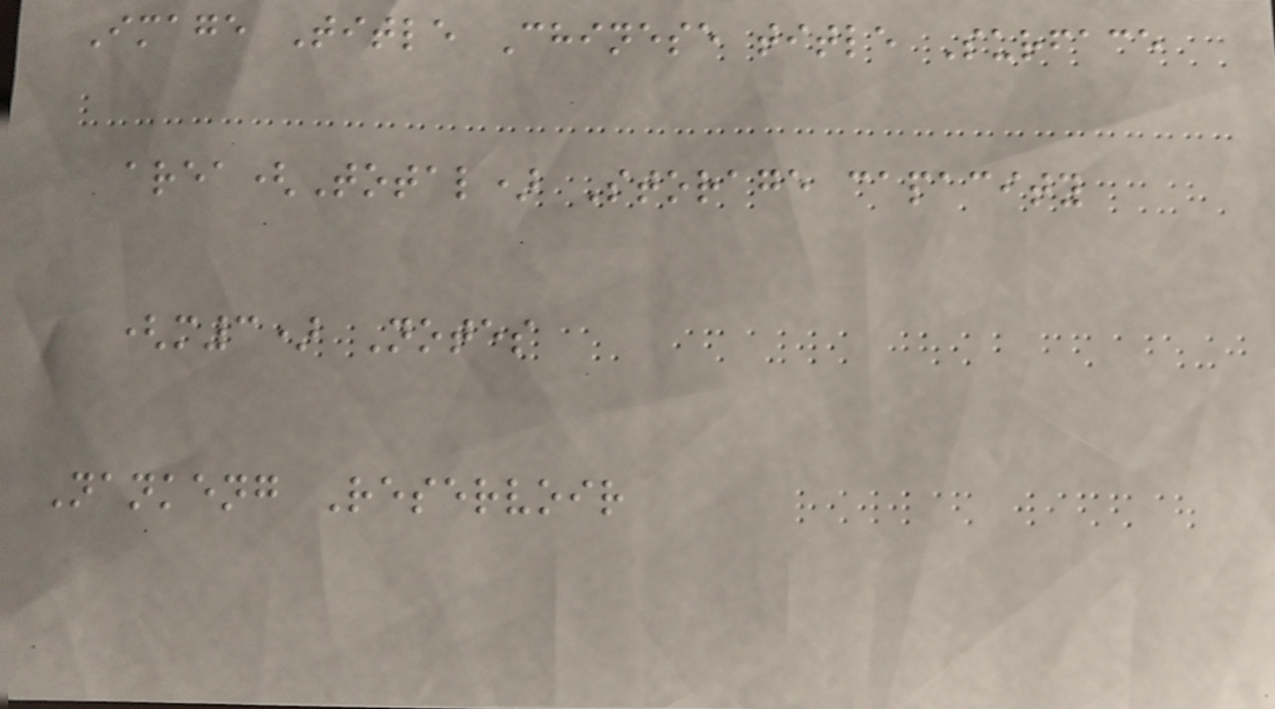Image Title Chinese title Surface
area(Total) Storage capacity
(m3) Notes
Nankeng Reservoir
